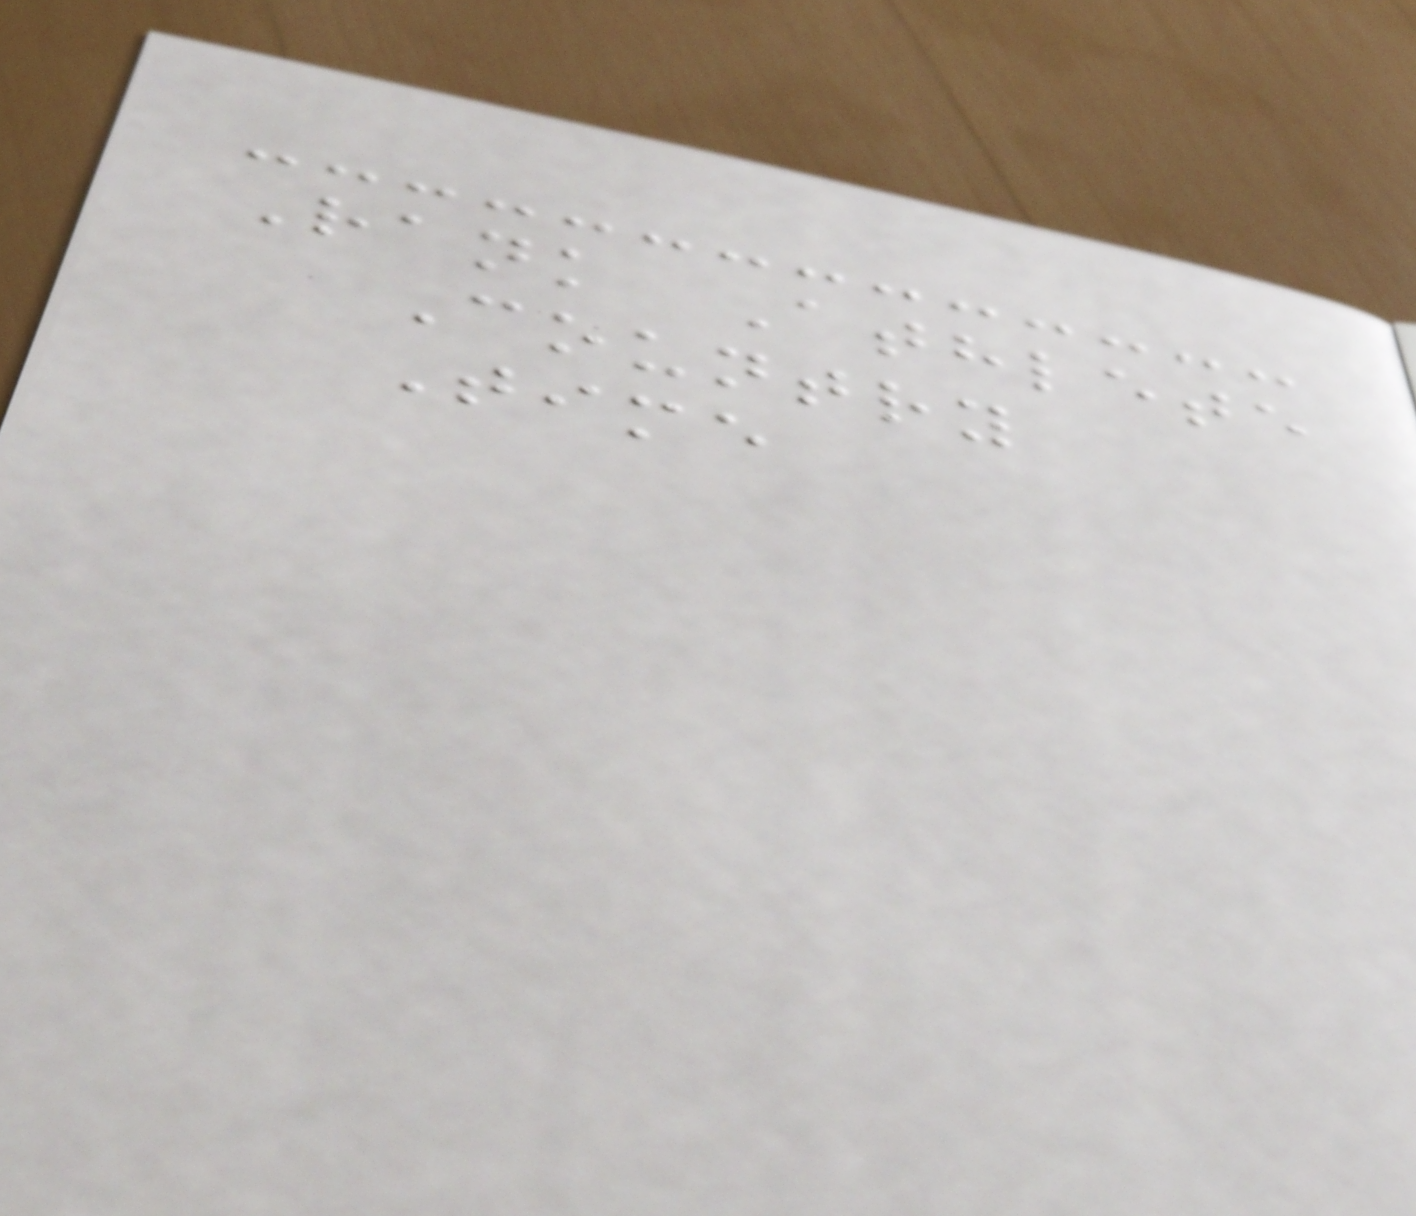Rank Athlete
Country
Time
